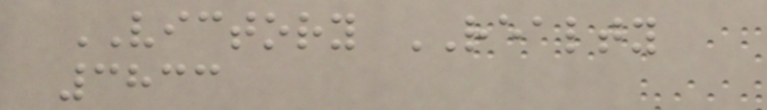VICTORY REALTY
3833
